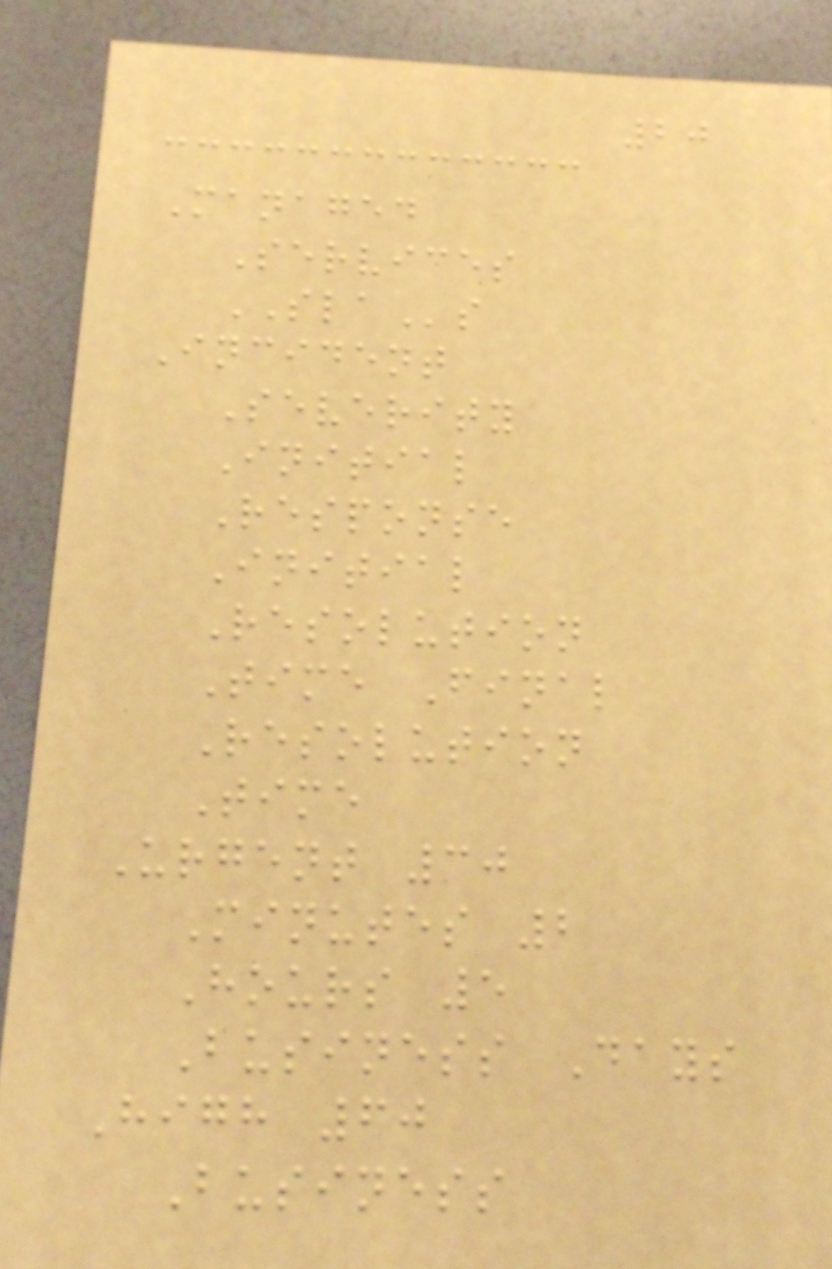20
Managed
Services
SLAs
Incident
Severity
Initial
Response
Initial
Resolution
Time Final
Resolution
Time
Urgent 30
Minutes 2
Hours 5
Business Days
High 60
Business
